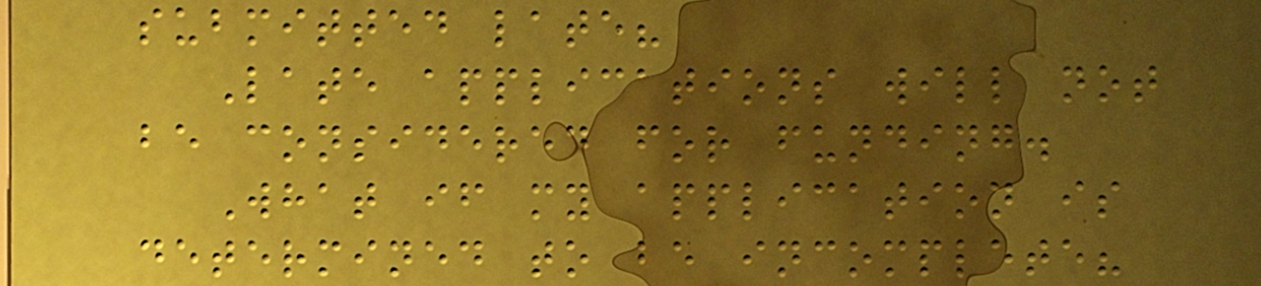submitted late?
Late applications will not
be considered for funding.
What if my application is
determined to be incomplete?
